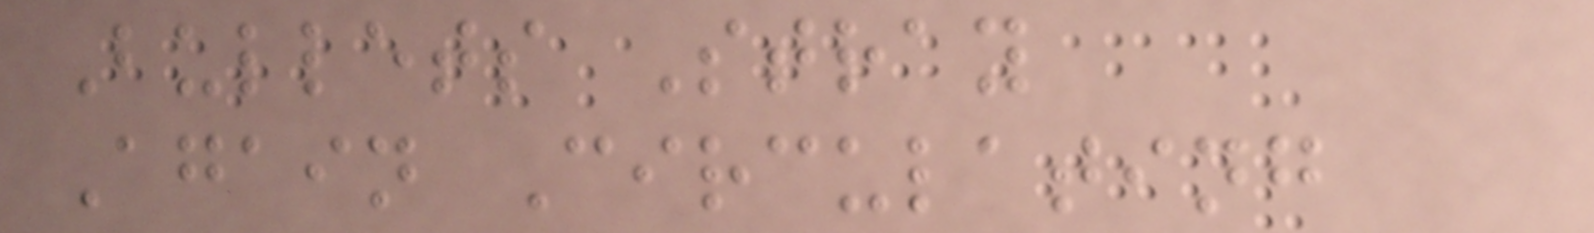Bullets Stray
Again Circulating
